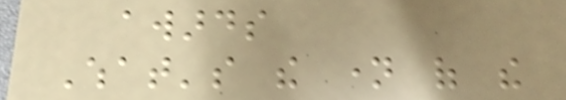awards
What's the name of the
